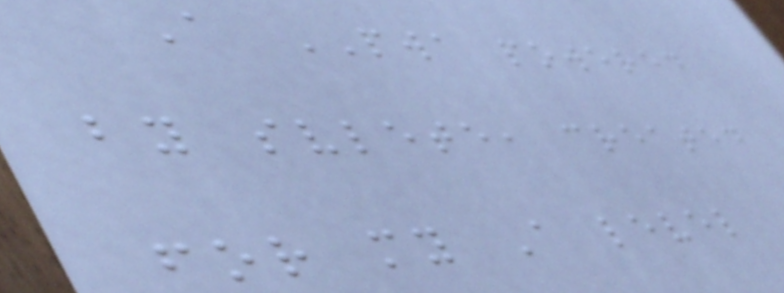A PWA powered
by svlete, created
for my A level
